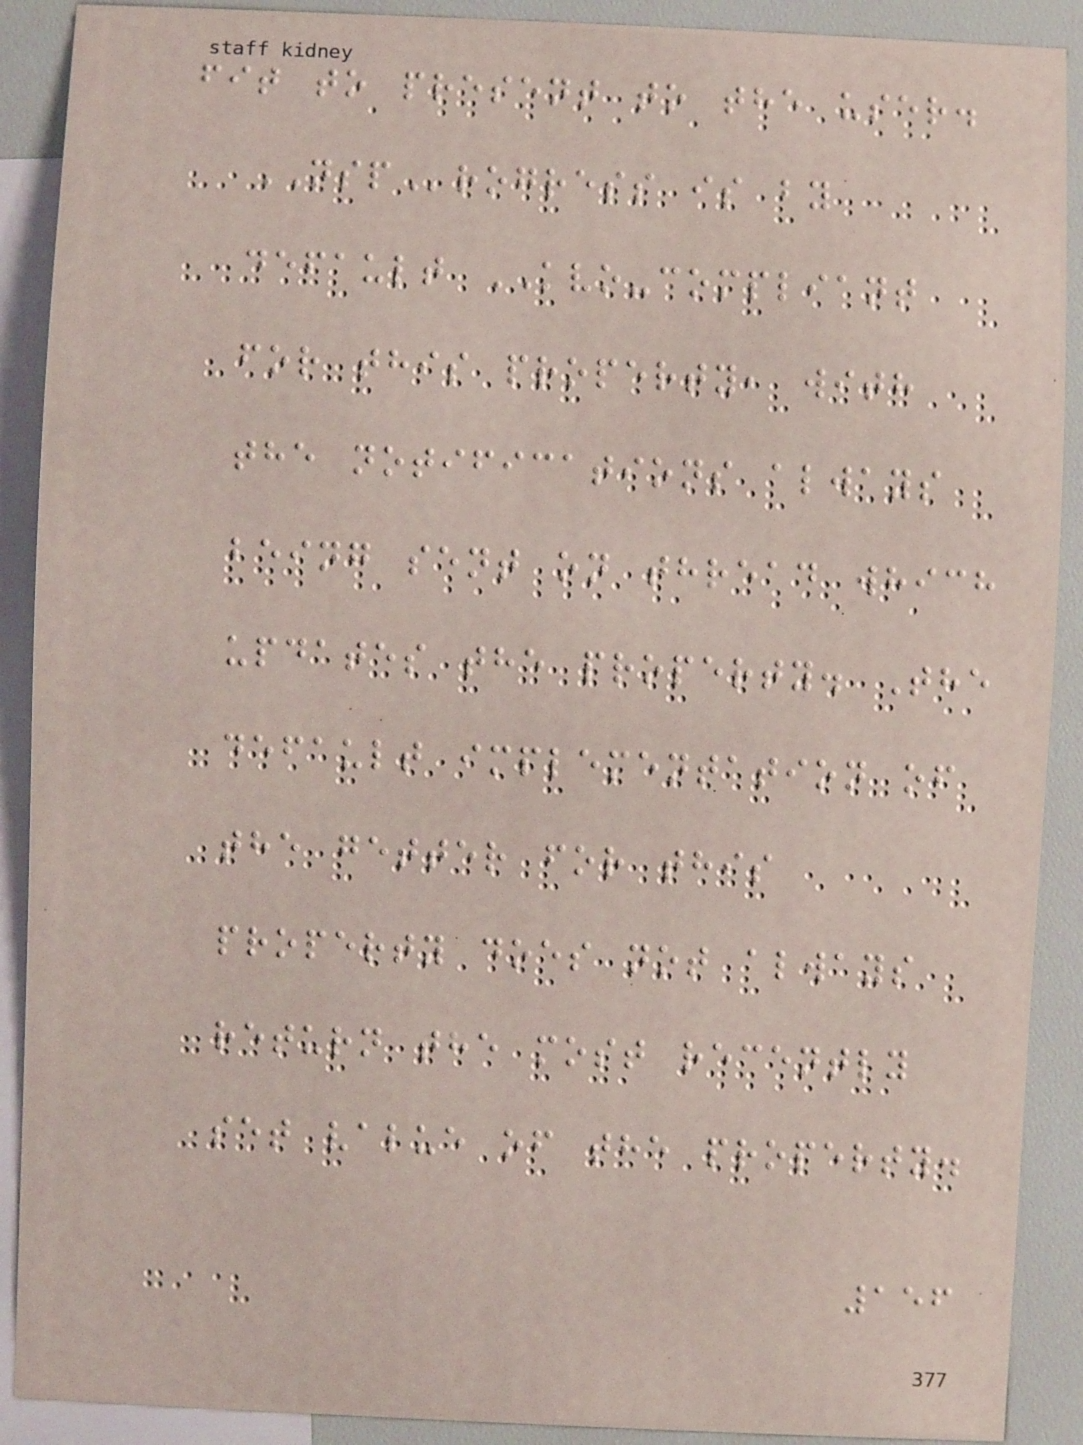fit to present to the user.
NSProgress is by
default KVO-compliant
for this property, with
the notifications always
being sent on thread which
updates the property. The
default implementation of
the getter for this
property does not always
return the most recently
set value of the property.
156
